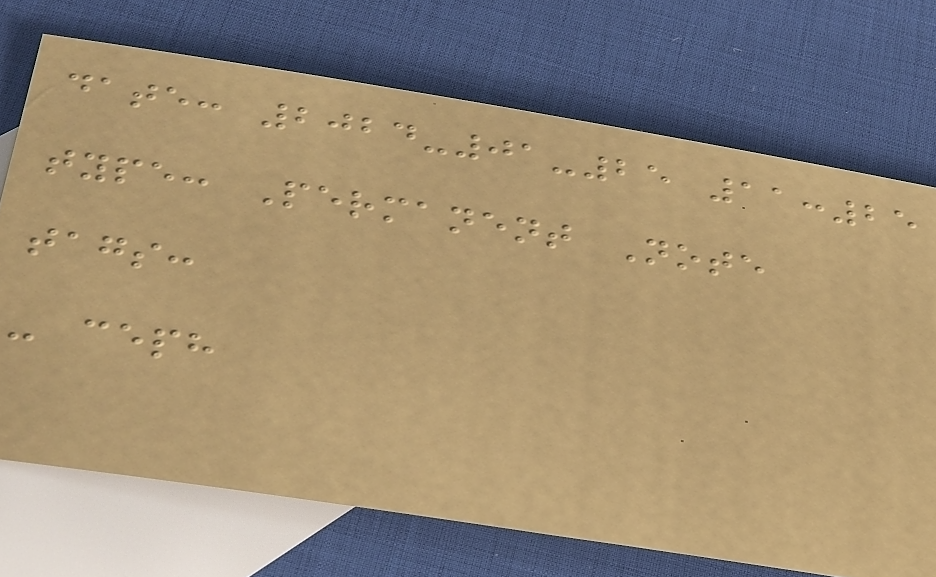date: 2024-01-25 11:25
type: Permanent Note
tags:
- ceph
